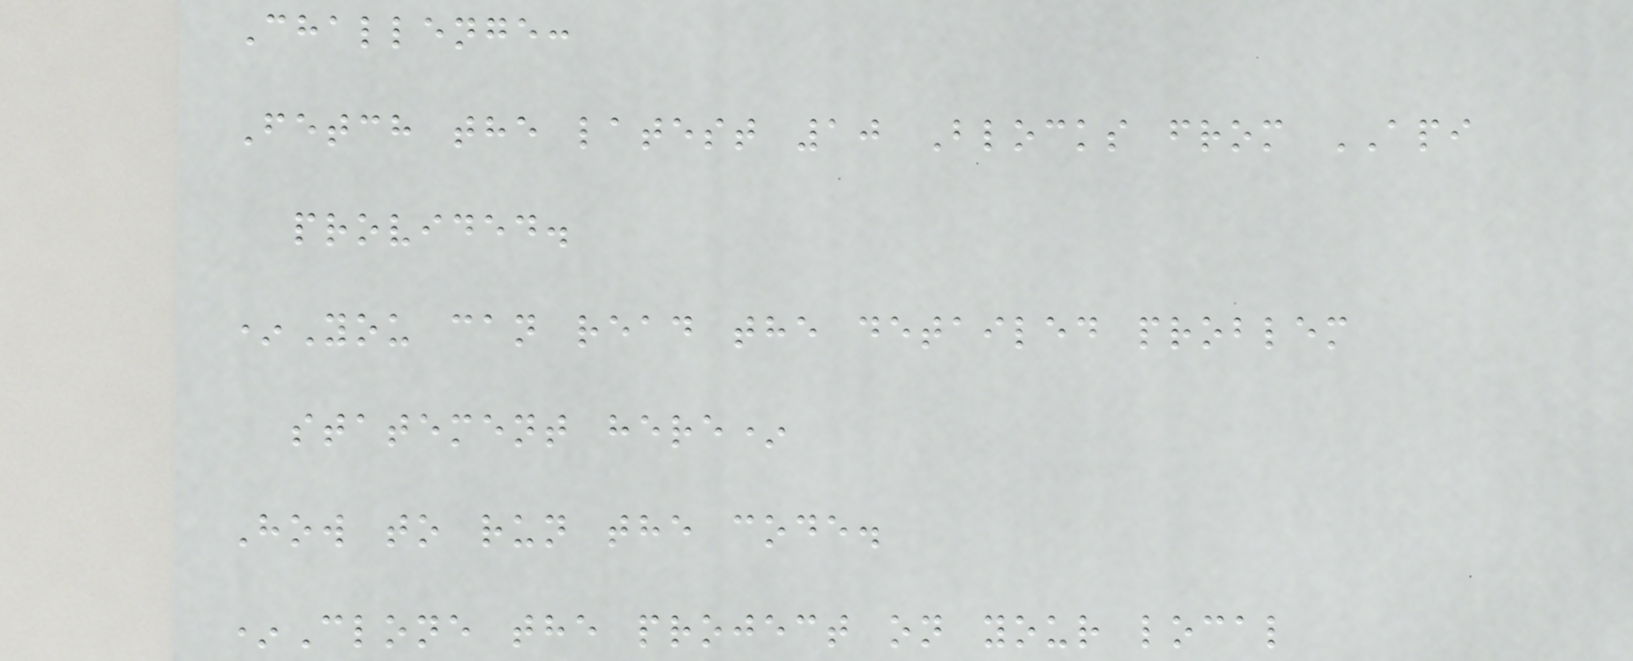Challenge:
Fetch the latest 10 Blocks from API
provided.
*You can read the detailed problem
statement here*
How to run the code.
*Clone the project on your local
